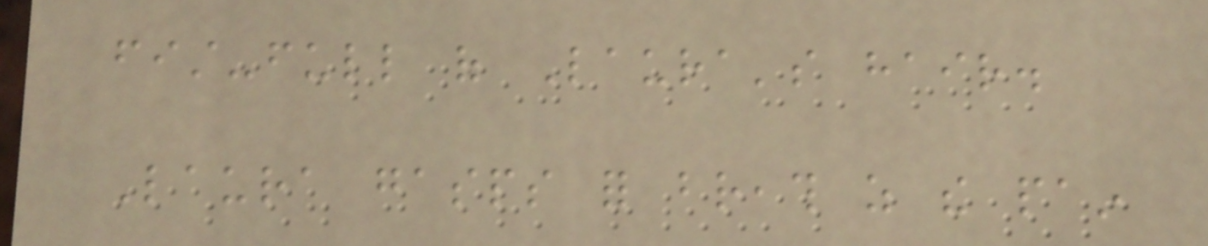fist-full of Laura's hair.
Laura gasps for breath as the pain
